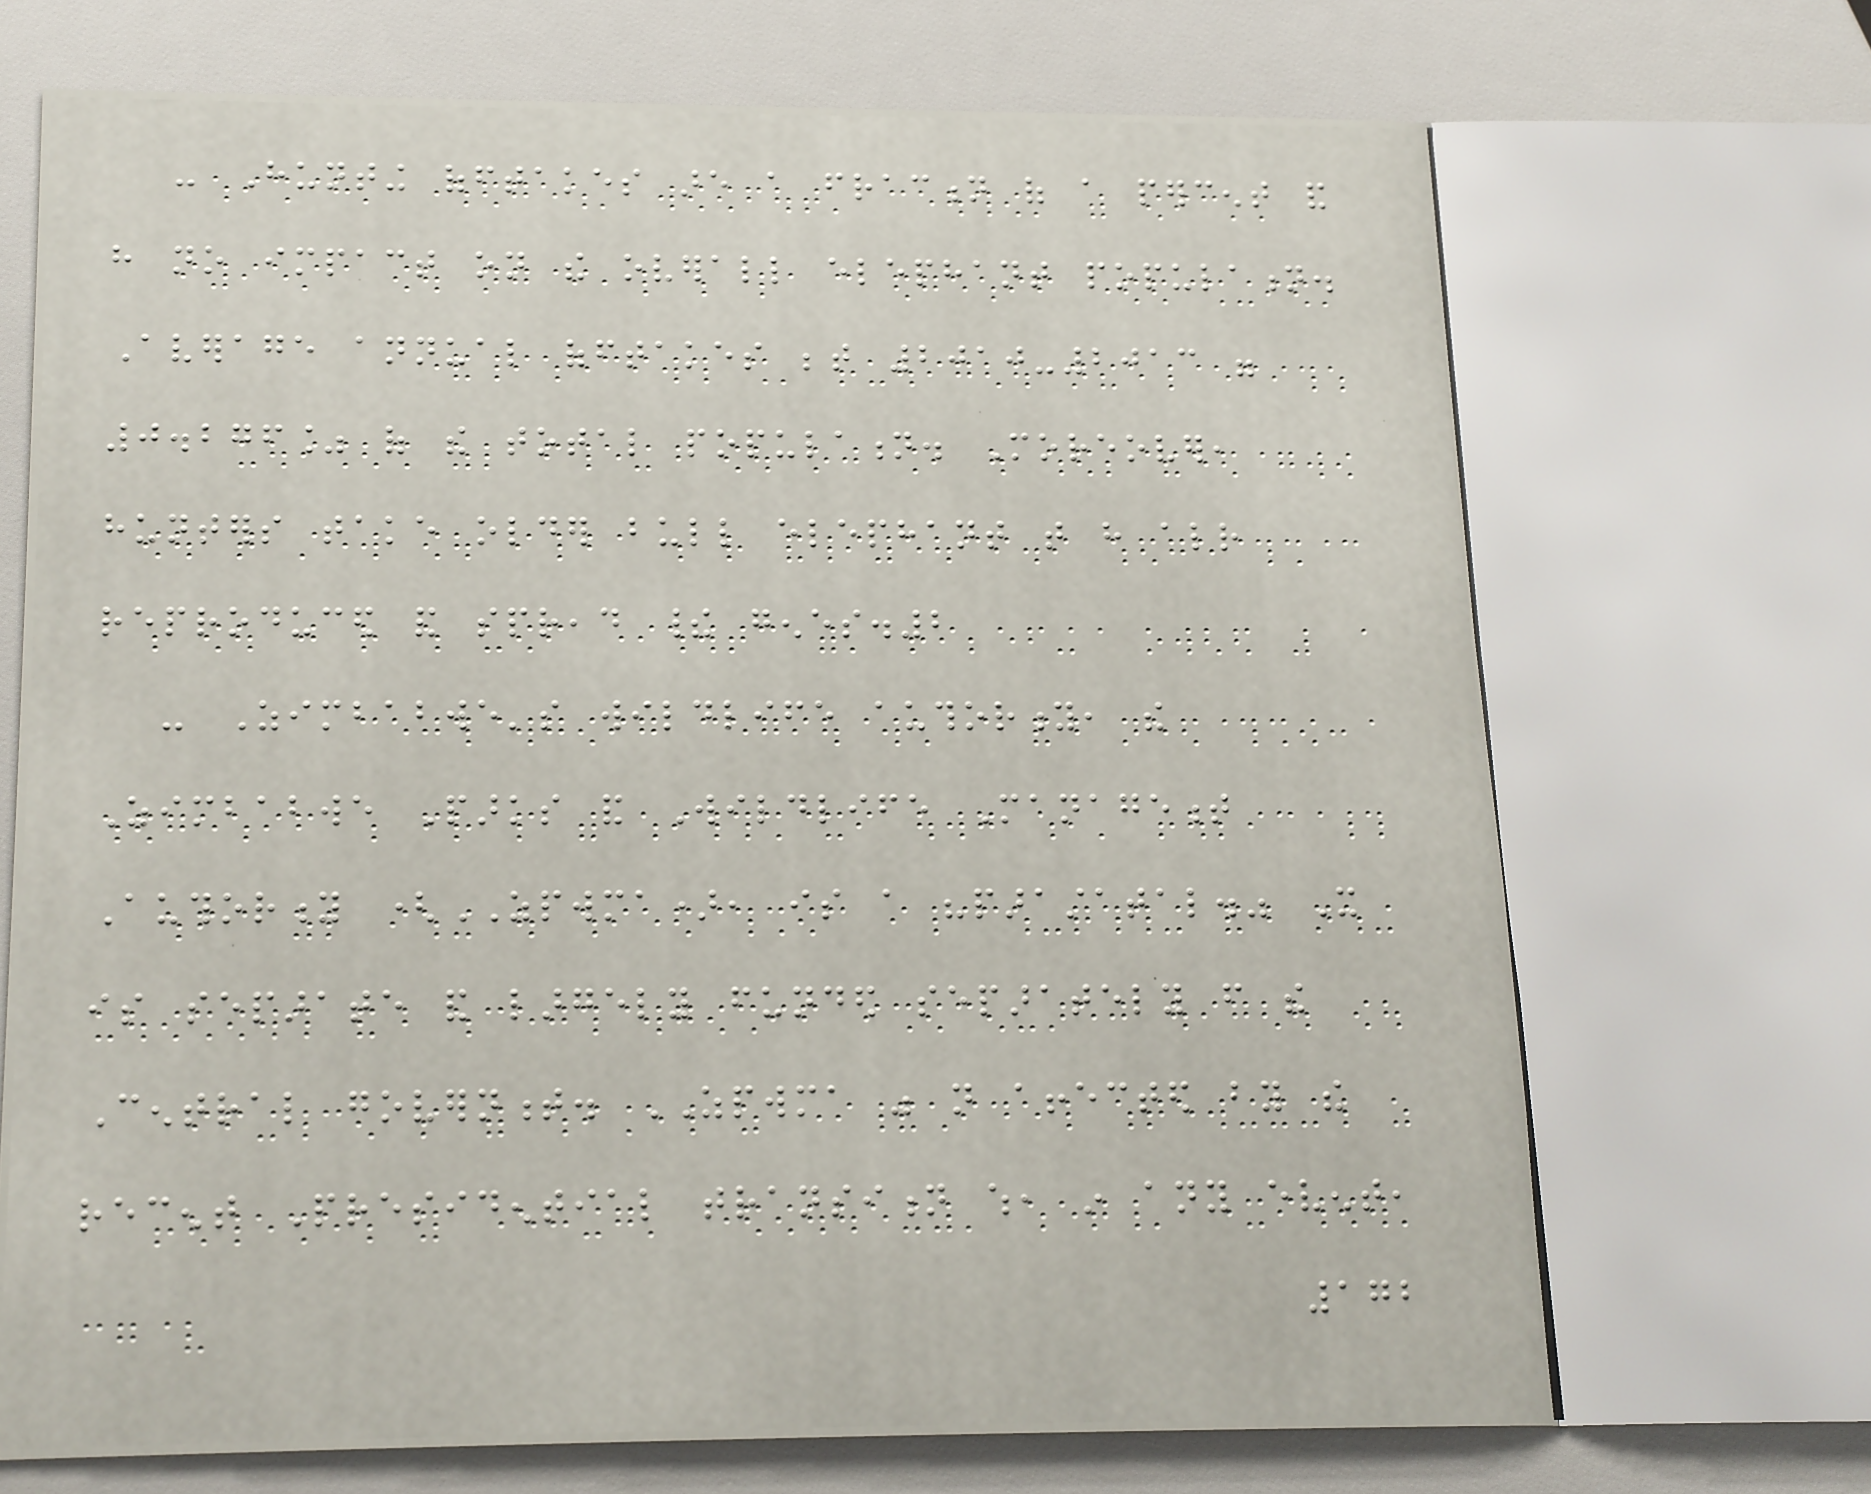- Hunting offtakes are a fraction of a percent and
have no impact on the overall elephant population.
Average annual offtakes between 2010-2013 were
0.276% of the total population. Moreover,
hunters take older bull elephant that have already
reproduced and spread their genes.2
- Zimbabwe's wildlife authority, the
Zimbabwe Parks and Wildlife Management
Authority (ZPWMA), is a "parastatal." It
is separate and largely funded separately from the
Central government. ZPWMA was not affected by the
recent Presidential transition which, in any event,
172
